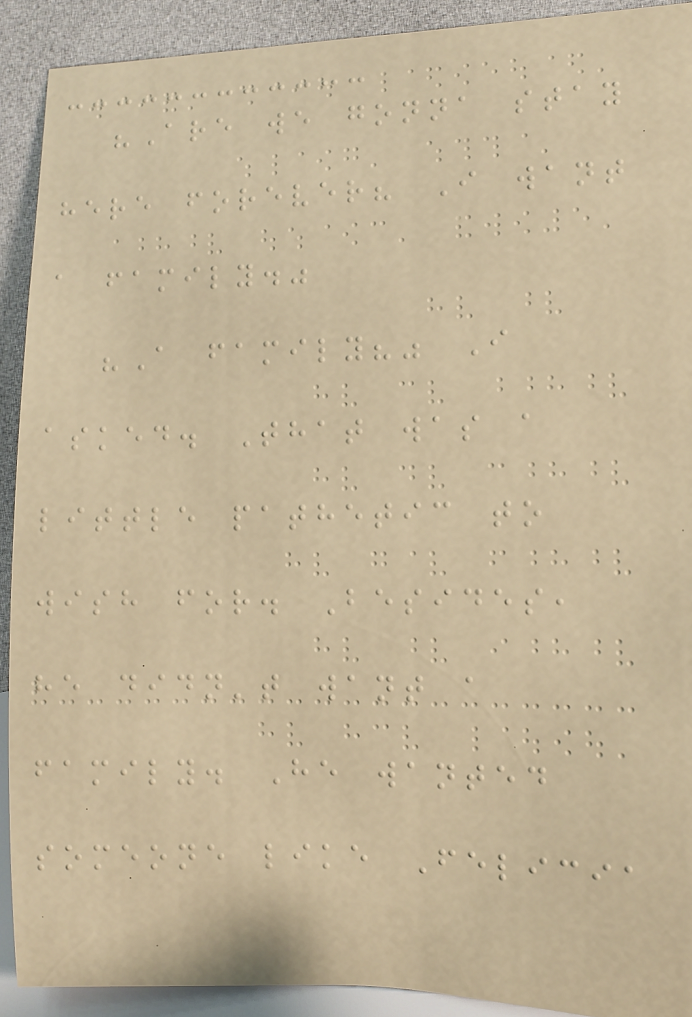"Are we gonna stay
here forever? I want
a family."
"A family?" I
asked. That was a
little pathetic to
wish for. Besides,
he didn't want a
family. He wanted
someone like Felicia
